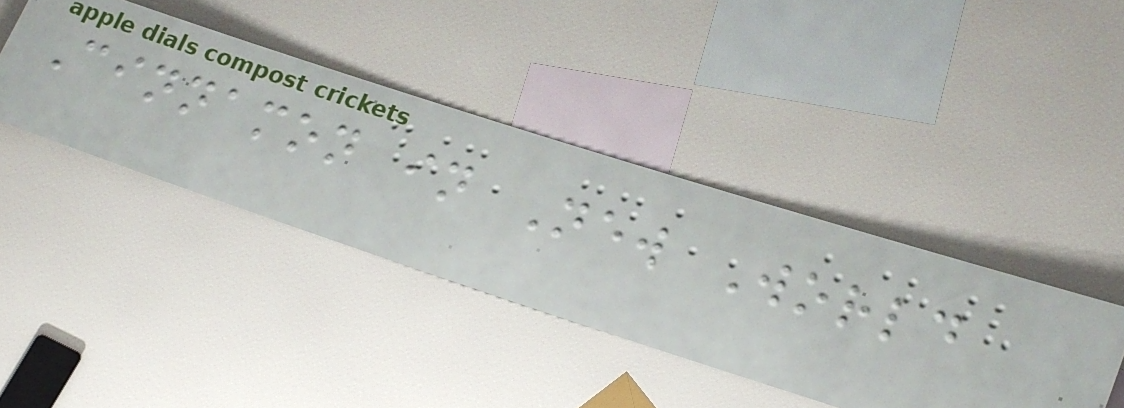Cinnamon in New World
